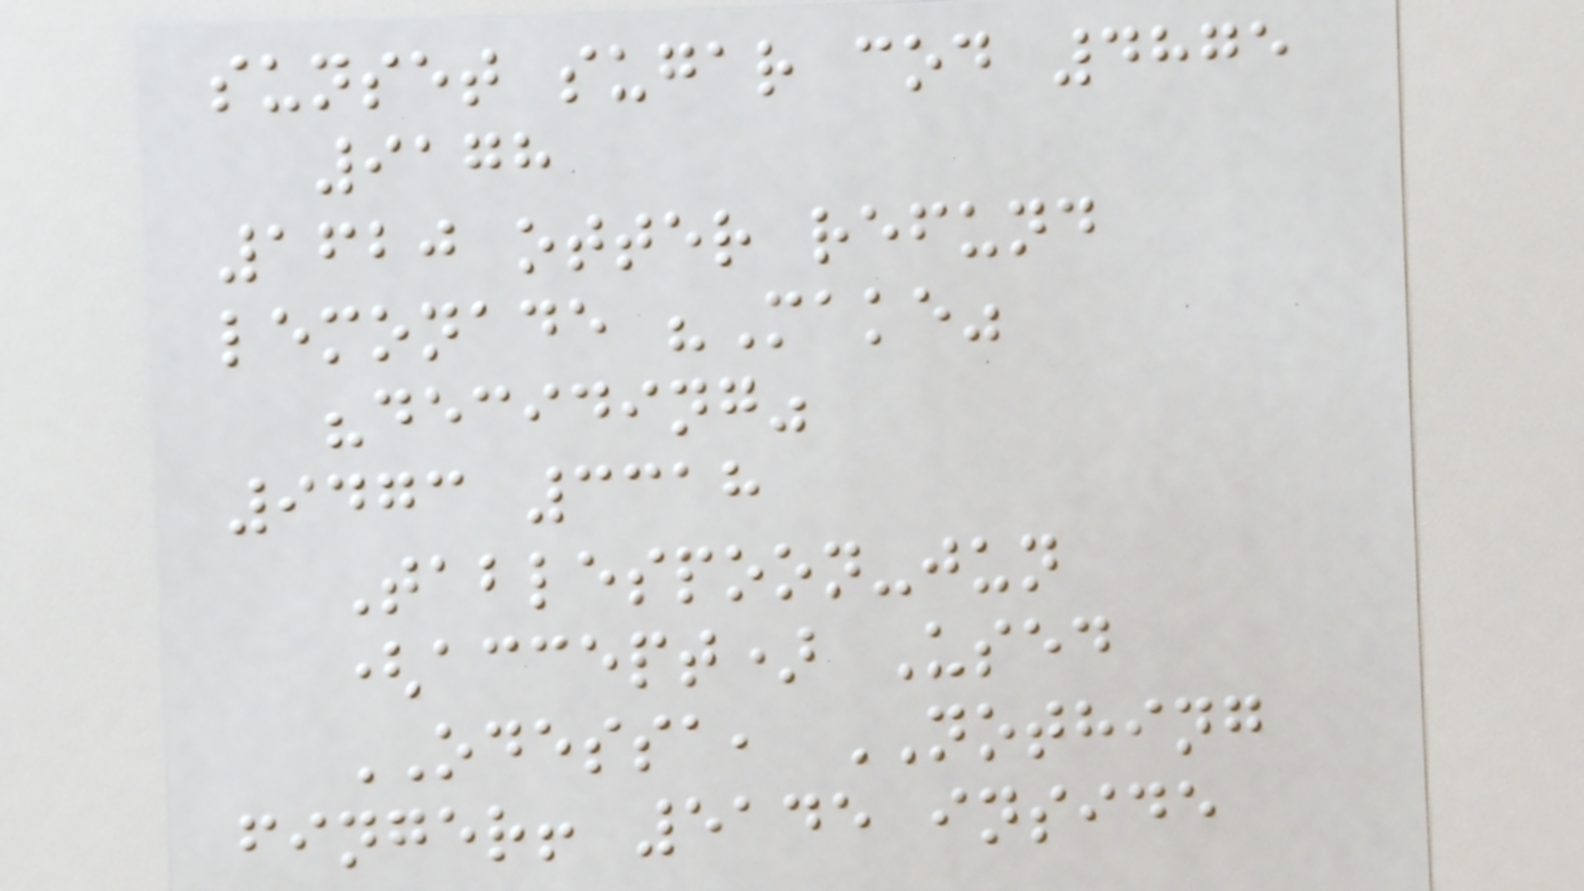sunset sugar cod 4875
9178
1620 otter refund
lemonade "Make"
"deciding"
9473 3318
Tablespoon-jun
(accept) Used
ODESSA, NOTHING
finger! 5145 inside
